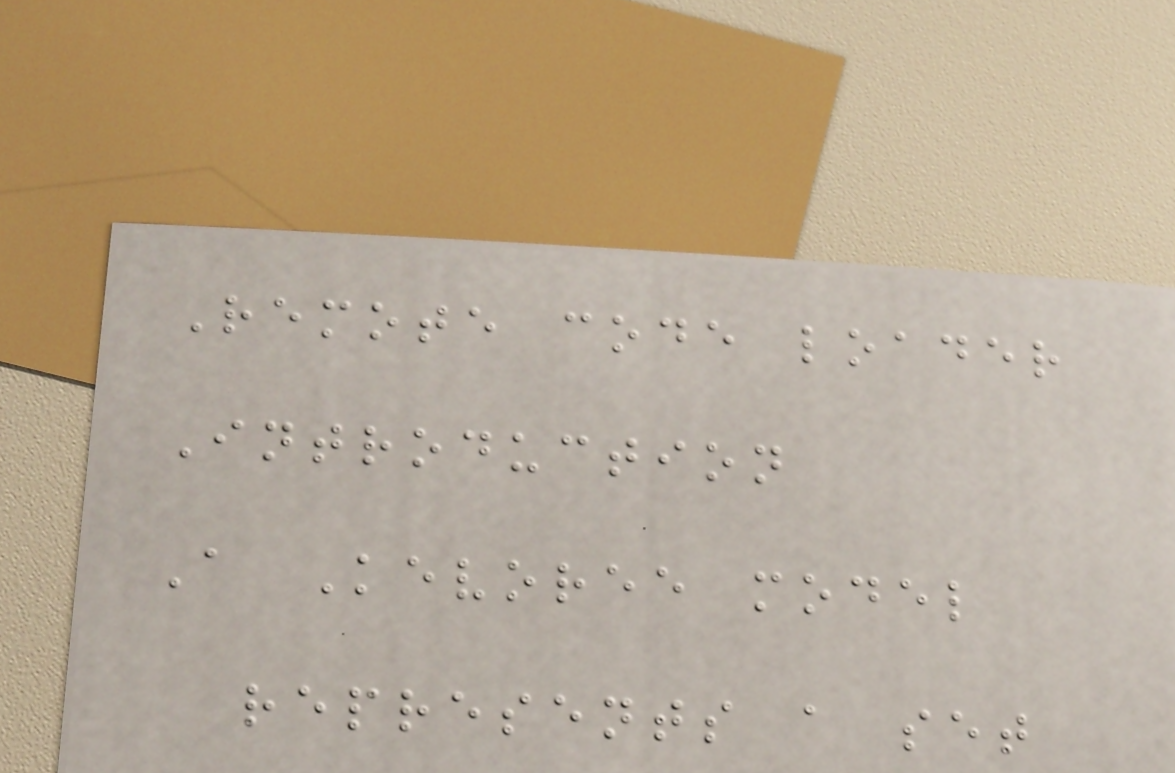Remote code loader
Introduction
A Kevoree model
represents a set
